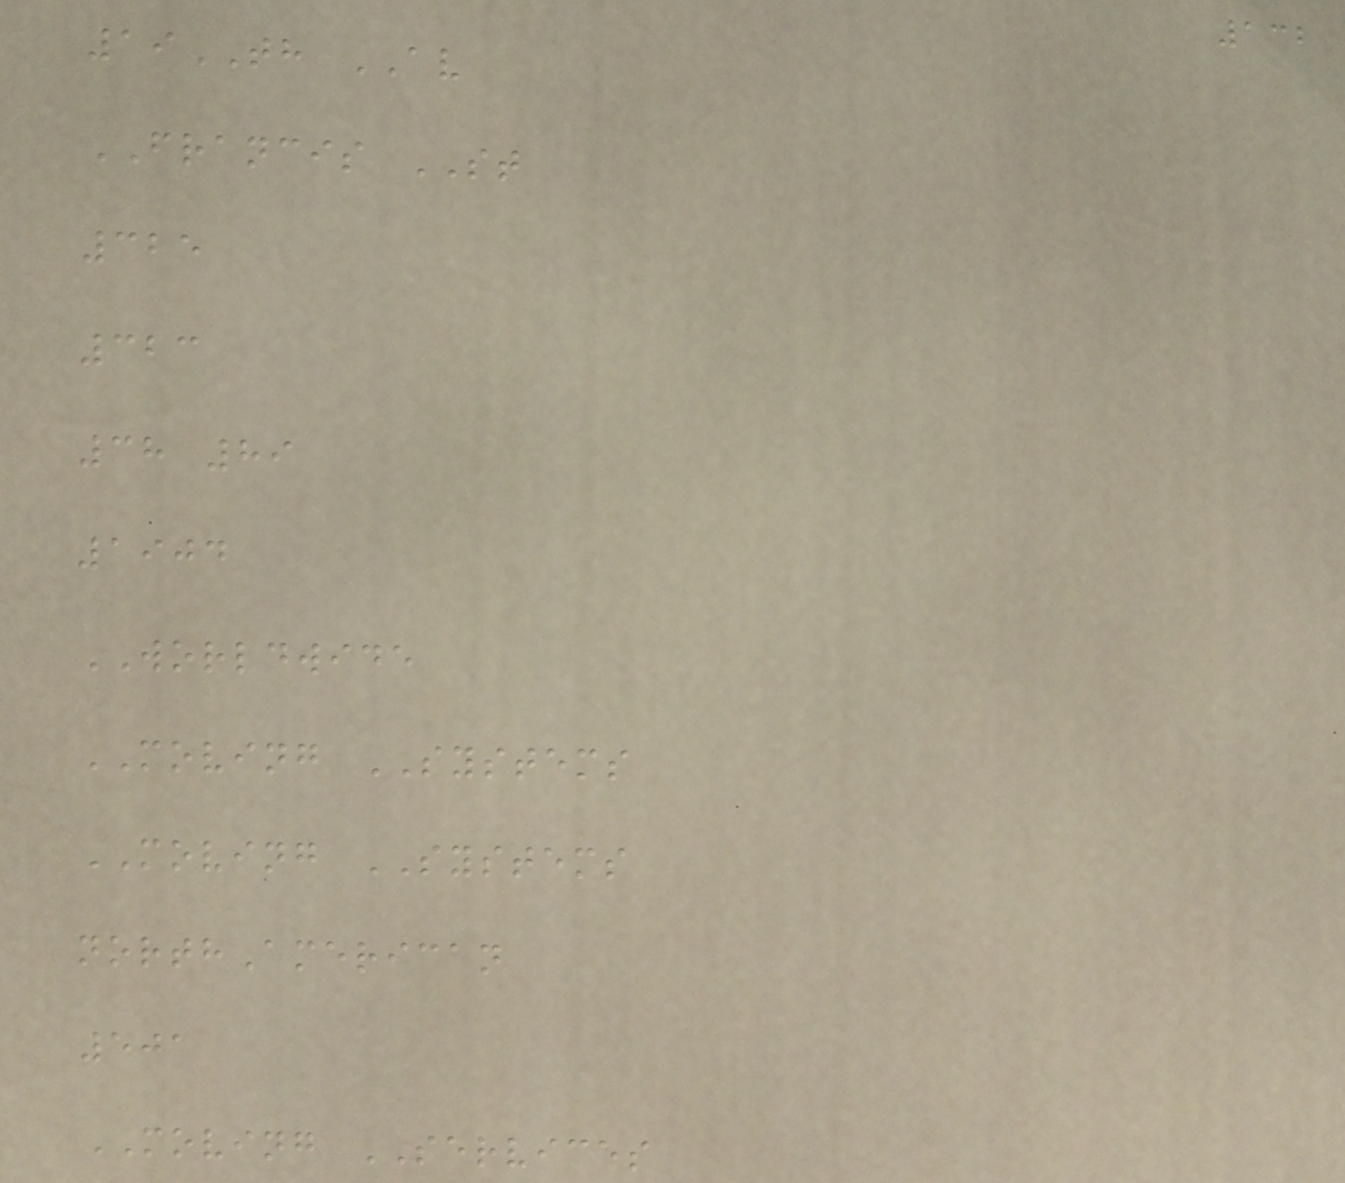132
19TH AV
FRANCIS ST
325
323
38 89
1904
WORLDWIDE
MOVING SYSTEMS
MOVING SYSTEMS
northAmerican
501
MOVING SERVICES
